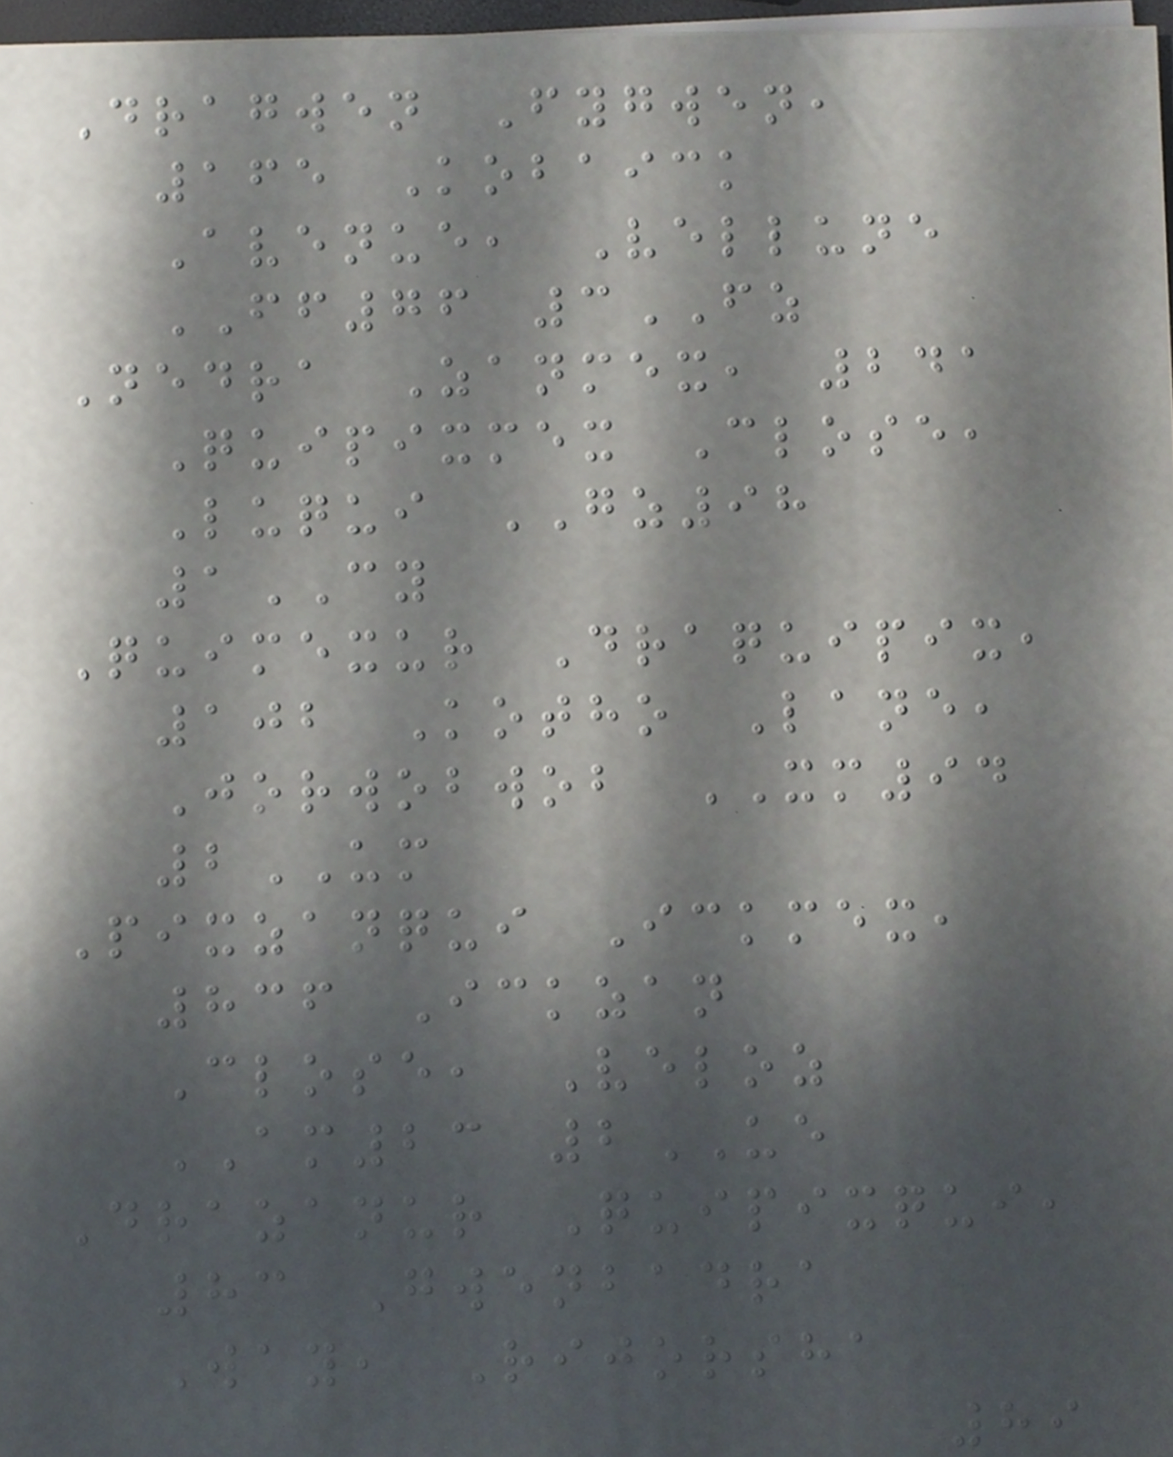Dragwen Fygwen,
165 Kobaick
Avenue, Vellune
FF76 3FZ
Nedra Zanmex, 241
Quipixmex Close,
Luqui GZ98
1CY
Quimexur Draquipix,
102 Kotho Lane,
Jorwobwob XM94
2UM
Pixzanqui Ickmex,
836 Ickzan
Close, Veloz
AM23 2UE
Drazanur Quipixqui,
83 Gwenbadra
Way, Rijorsha
89
